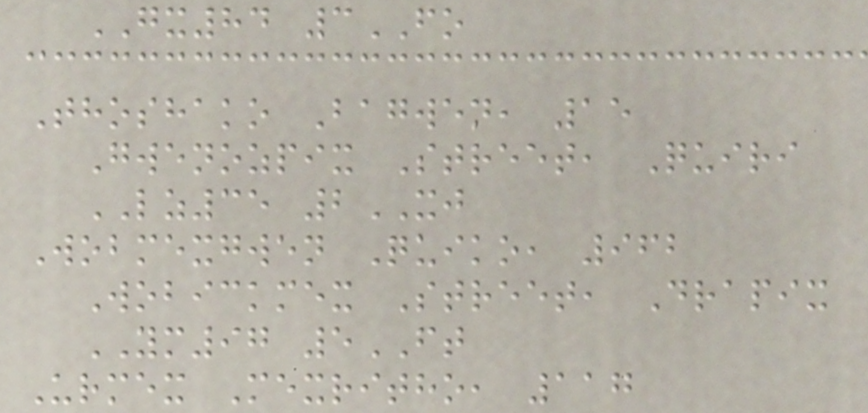GX84 3FO
Thoshako Bagwen, 15
Gwenozpix Street, Quiri
LZ35 2XJ
Wobmexgwen Quiko, 962
Wobickmex Street, Drapix
YM97 5FT
Urmex Mexritho, 117
